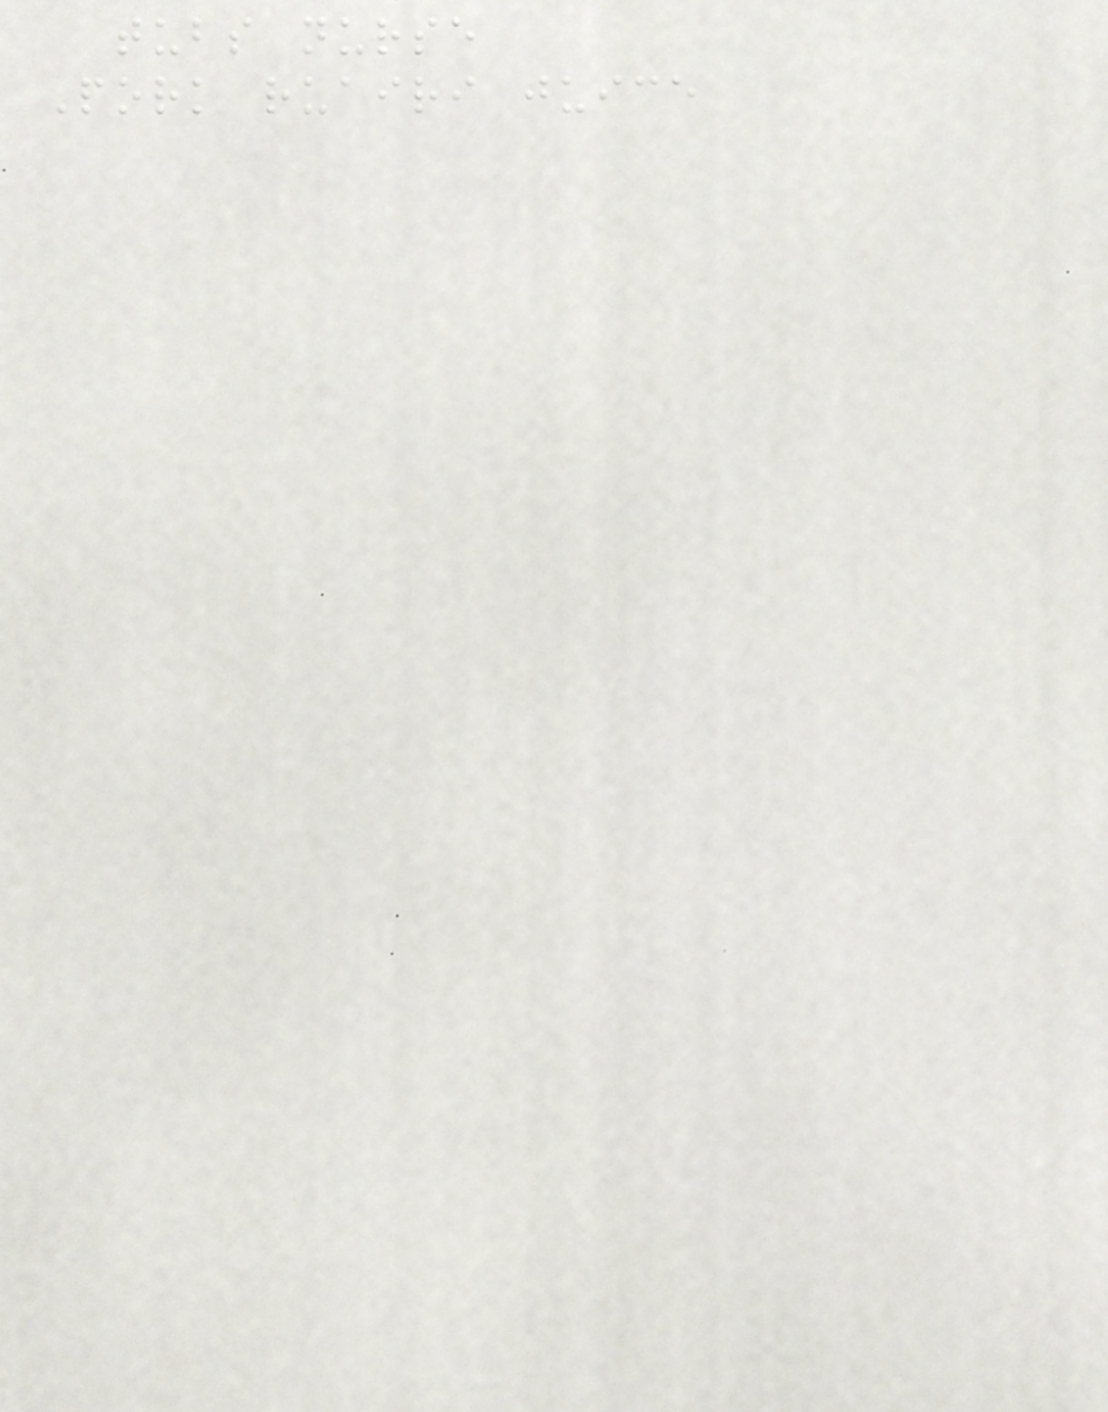tubs nurse
Pork ruairi juice
